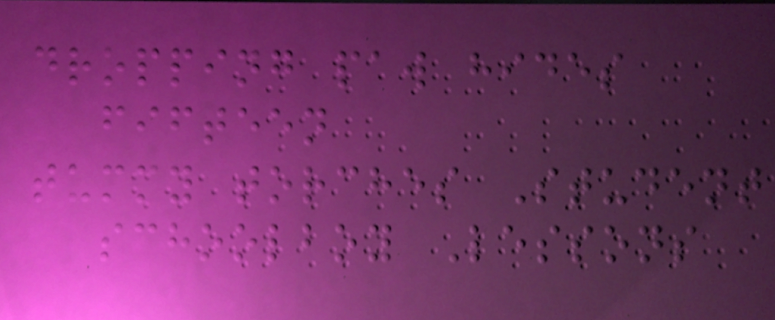dropping paw hides
fifteen
tummy torches Student
schoolboy Lessons
